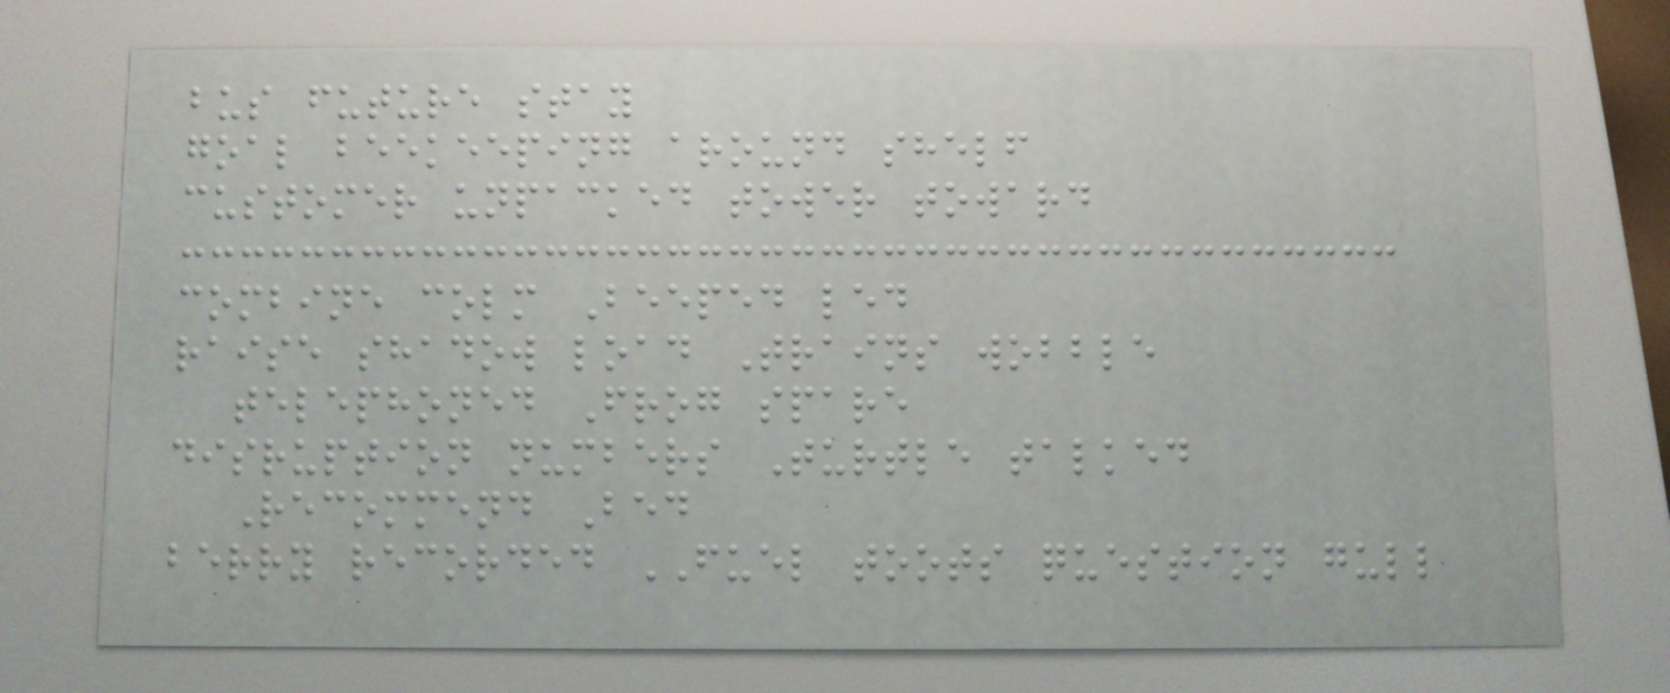bus future stay
goal beekeeping around shelf
customer unpacked tower toward
combine colm Beeped led
raise shadow load Trains wobble
telephoned Frog spare
disruption numbers Turtle talked
Recommend Bed
berry recorded FUEL toots question gull
